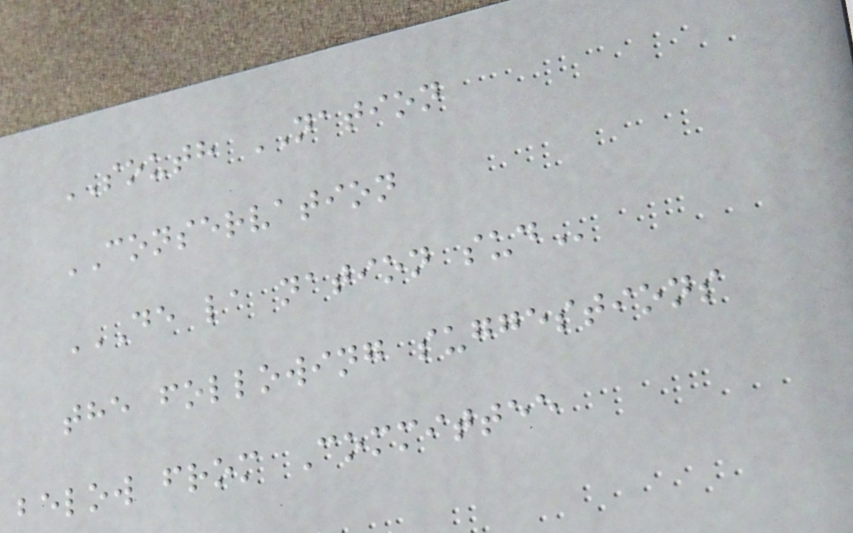SOUTH NATION
CONSERVATION
DE LA NATION SUD
the following suggestions
below from Committee
